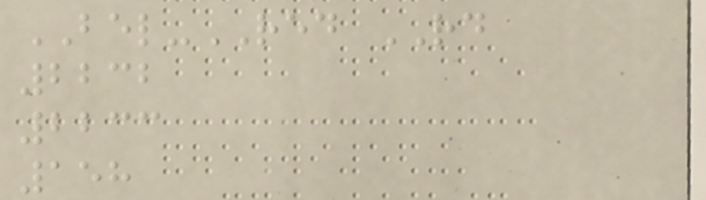BEL-RED RD
2232
2233
158
